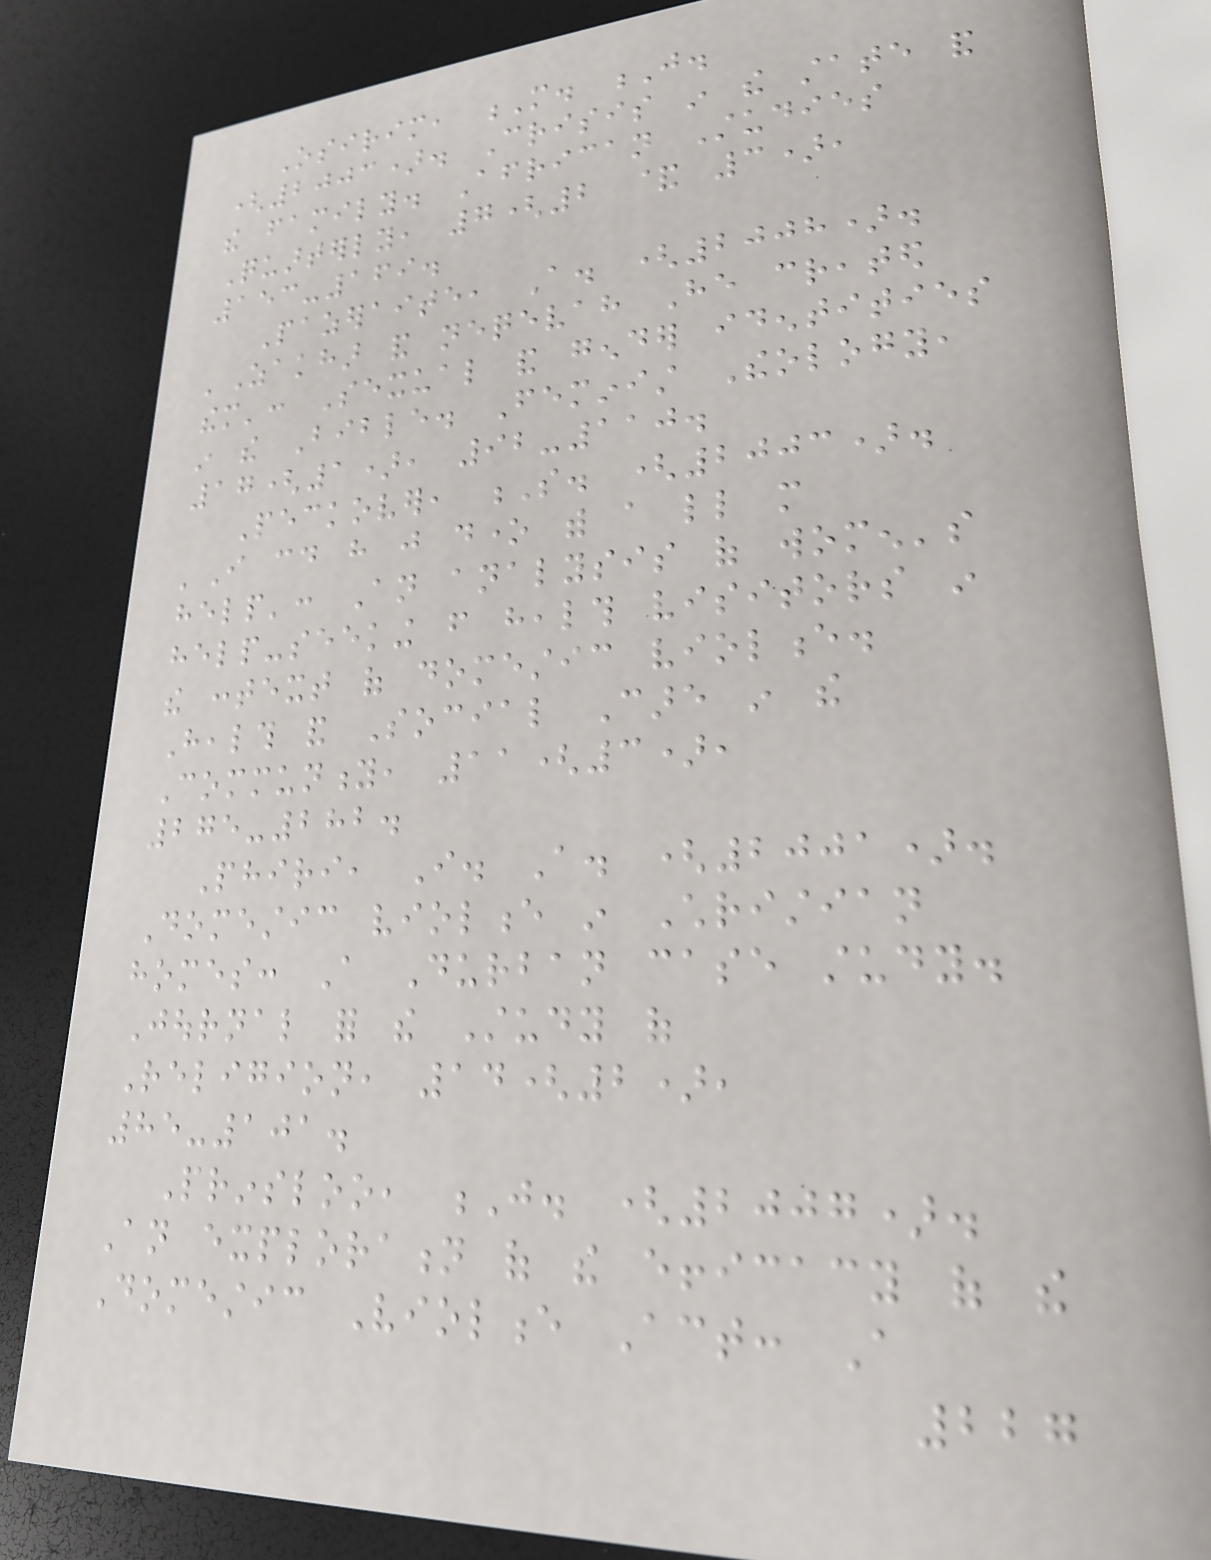Osirim, M. J.
(2003). Crisis in the state and
the family. African Studies
Quarterly, 7(2 & 3),
153-169.
Pazeraite, A. (2008).
'Zakhar and neqevah He created
them': Sexual and gender identities
in the Bible. Feminist Theology,
17(1), 92-110.
Peckover, S. (2003).
'I could have just done with a little more
help': An analysis of women's
help-seeking from health visitors in
the context of domestic violence.
Health and Social Care in the
Community, 11(3),
275-282.
Phiri, I. A. (2001).
Domestic violence in Christian
homes: A Durban case study.
Journal for the Study of
Religion, 14(2),
85-101.
Prinsloo, J. (2007).
An exploration of the efficacy of the
Domestic Violence Act: A
227
